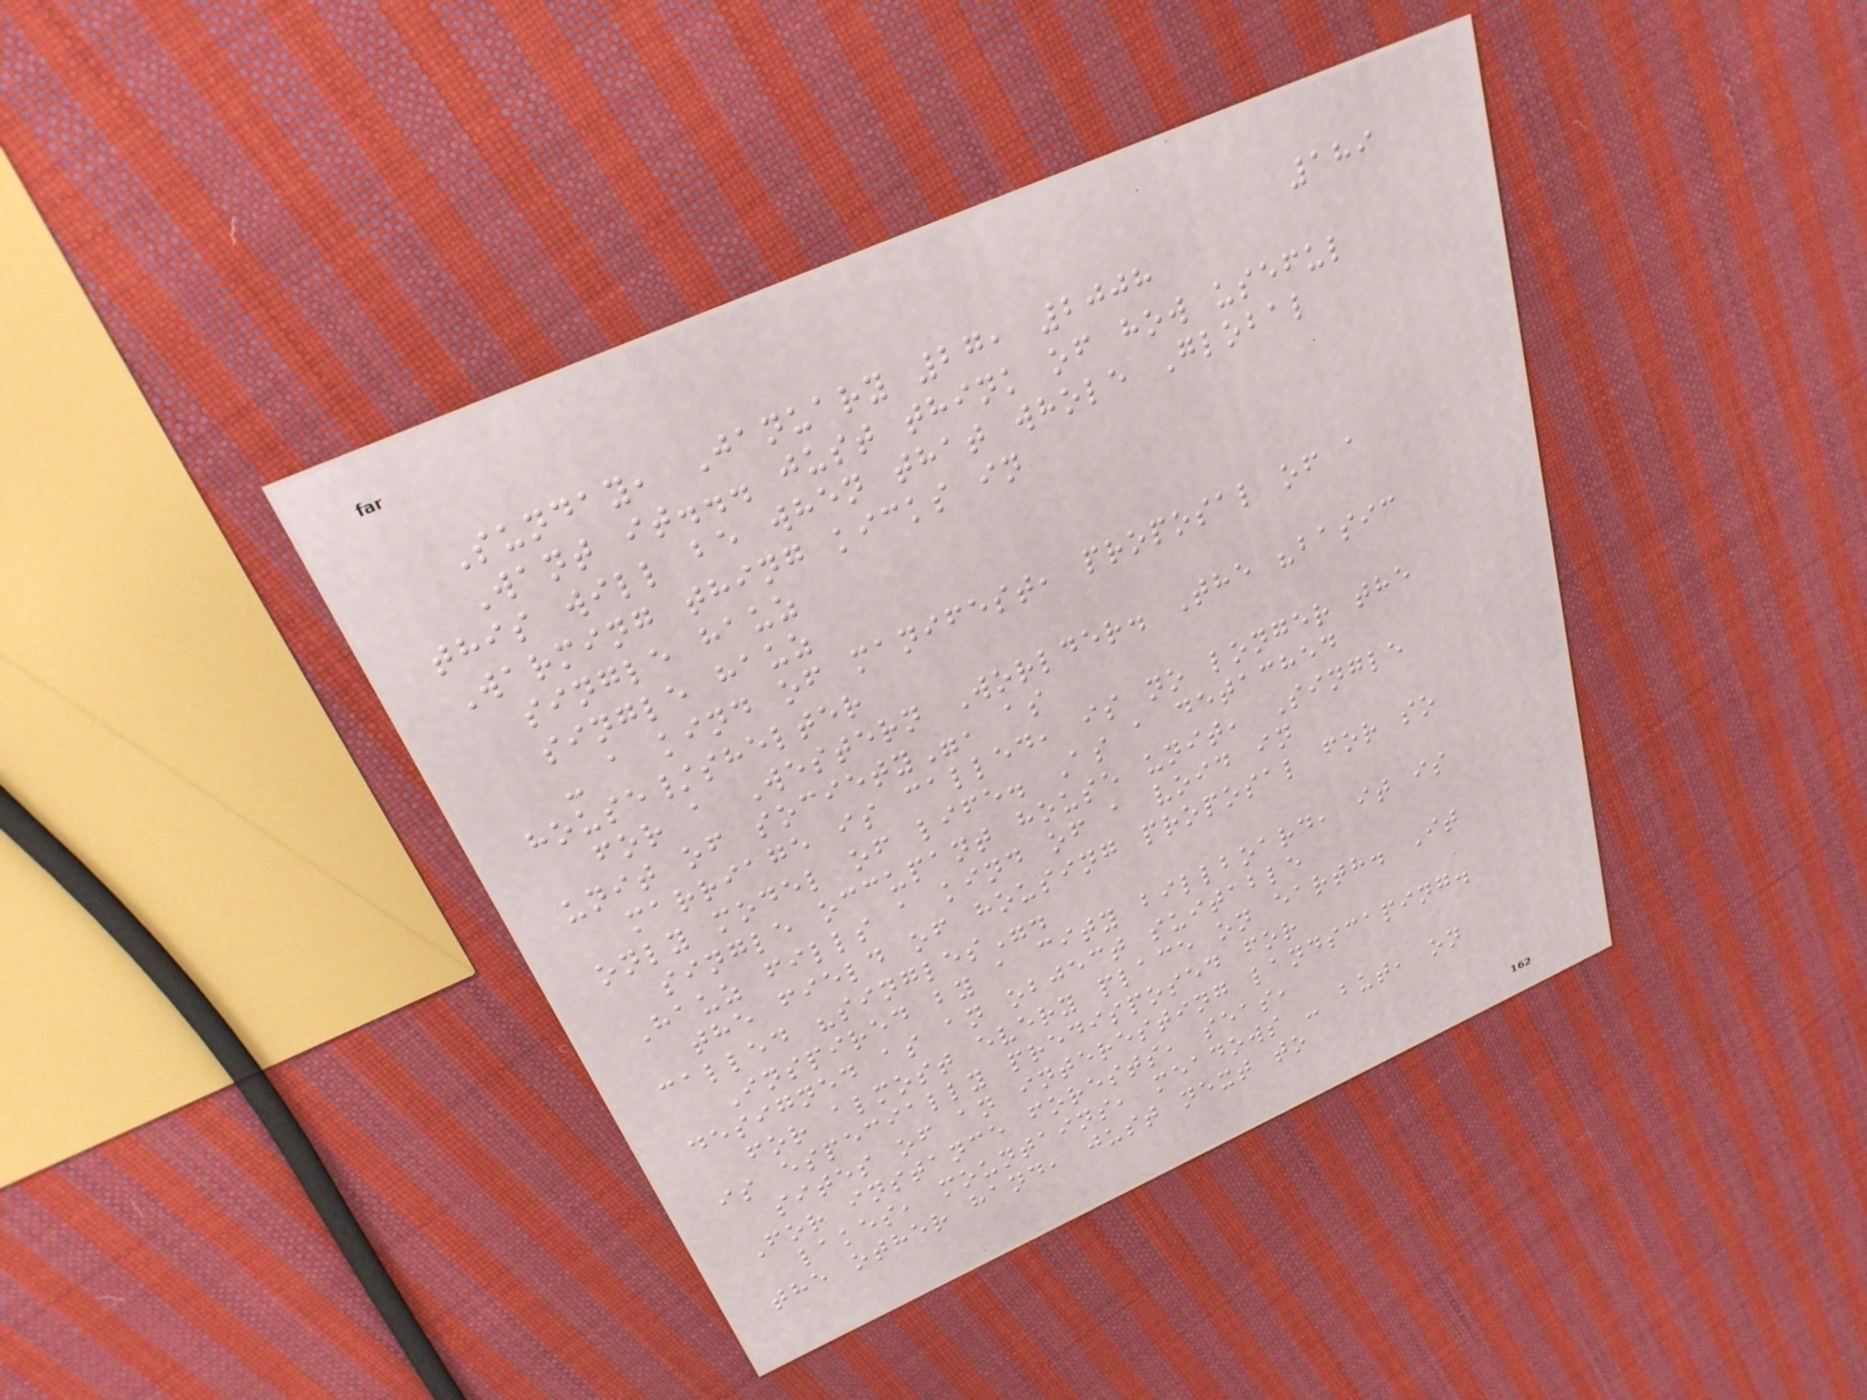189
Sunday, January 27, 2008
Want it... just think of how useful
this will be when that whole Global
Warming thing kicks in
single hauz
single hauz
- a kind of manifest, proposal of a
house/shelter
for a Western Worlder. The "basic
unit of society", as
marriage is called, is no longer the
only model of life. As a detached
single occupant house unit, Single
Hauz fills a kind of a void in
the field of housing proposal for so
called "singles".
Inspired by a city billboard, it is
designed as an object suitable
for almost every place on earth. It
is especially predisposed for
sites of an interesting landscaping.
For instance forests, seas,
lakes, mountains, meadows - but, on
the other hand, just next to
